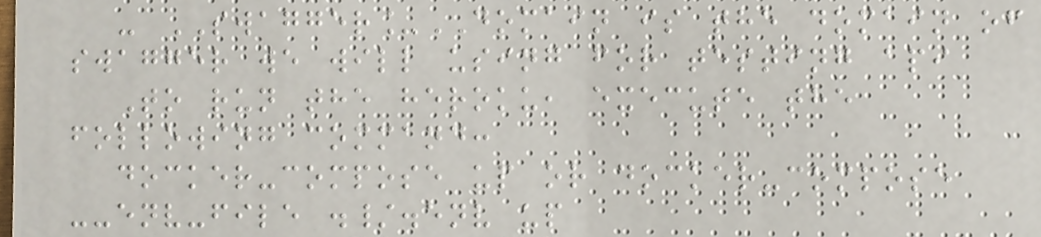- SWAGGER_DOMAIN is the domain of
swagger we will using for testing api
To run the heroku, execute the
following command:
docker-compose up or docker-compose
--env-file ./.env up
